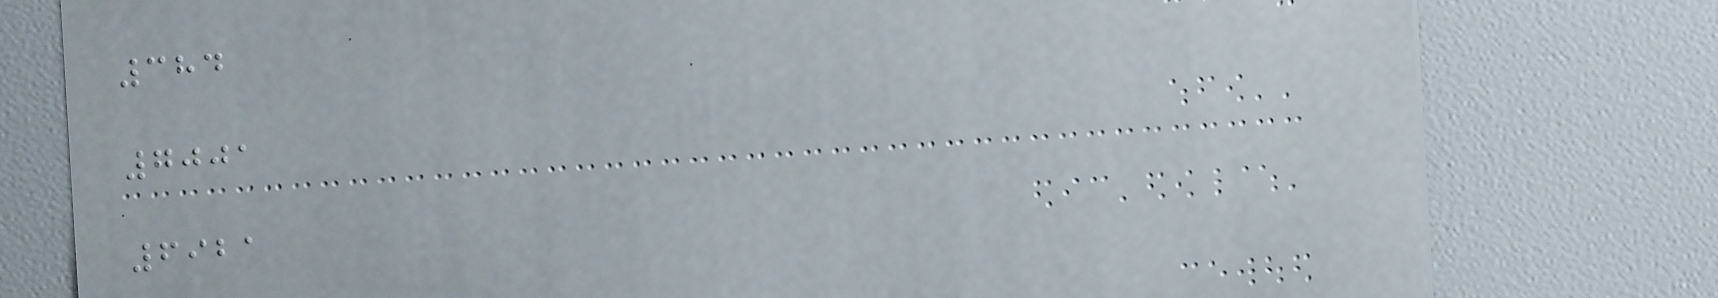384
7001
6921
